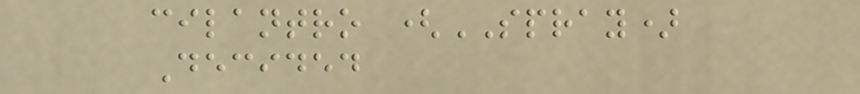cilantro (SPRAY)
Decided
